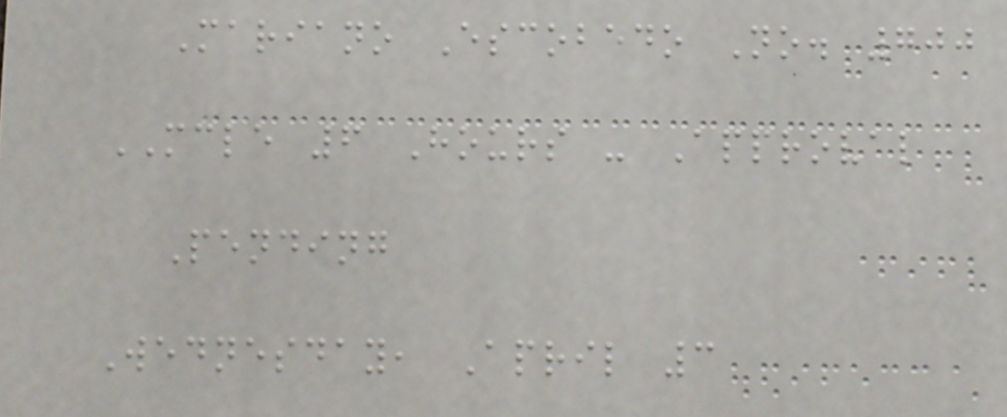Mariano Escobedo No. 700
MCLE 6 Hours - Approval
Pending
Wednesday, April 3
